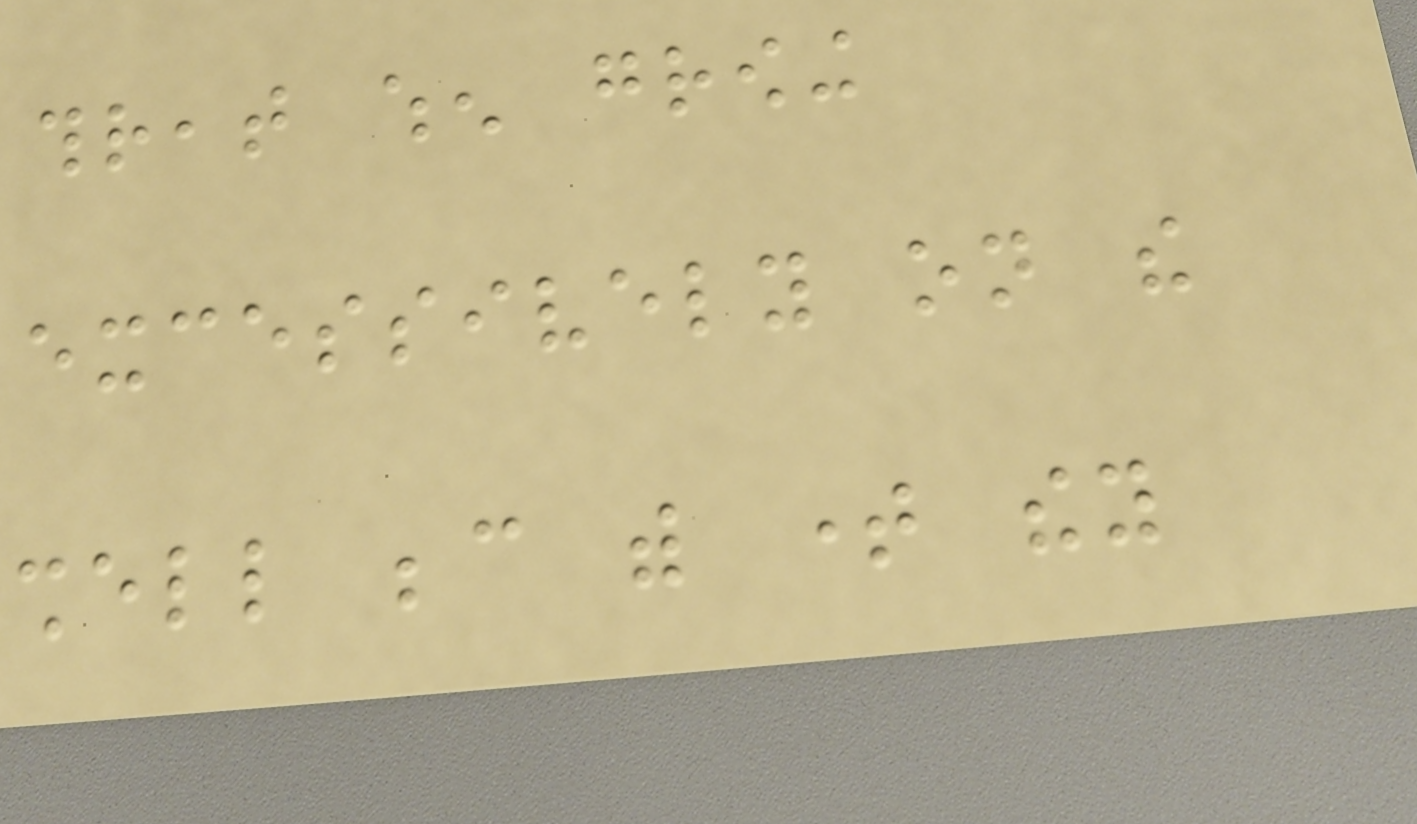threat when growing
excessively on the
shell because with time they
